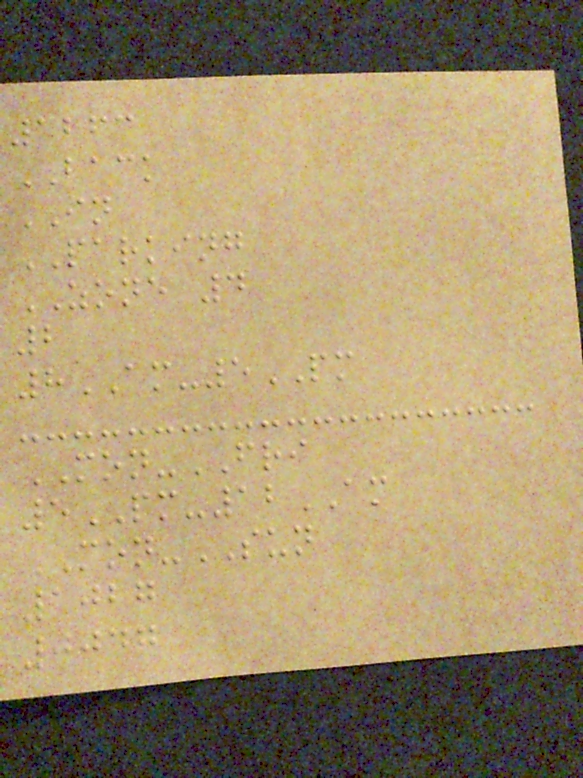1263
BACK
IN
PARKING
ZONE 4
2
8AM-5PM
MON-FRI
5PM-12AM
MON-SUN
1027
0047
